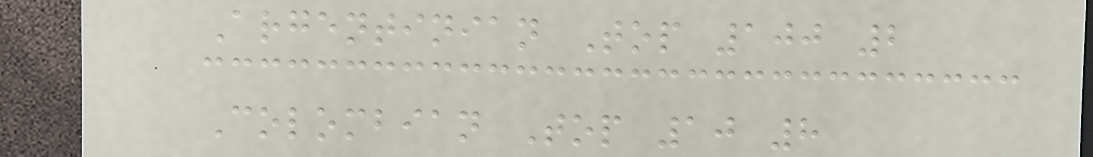Argentinian Top 100 2
Colombian Top 10 8
